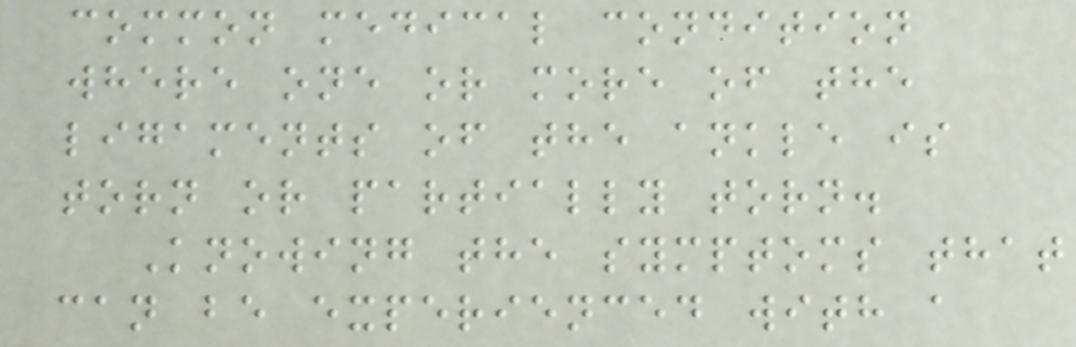common medical condition
where one or more of the
ligaments of the ankle is
torn or partially torn.
Knowing the symptoms that
can be experienced with a
